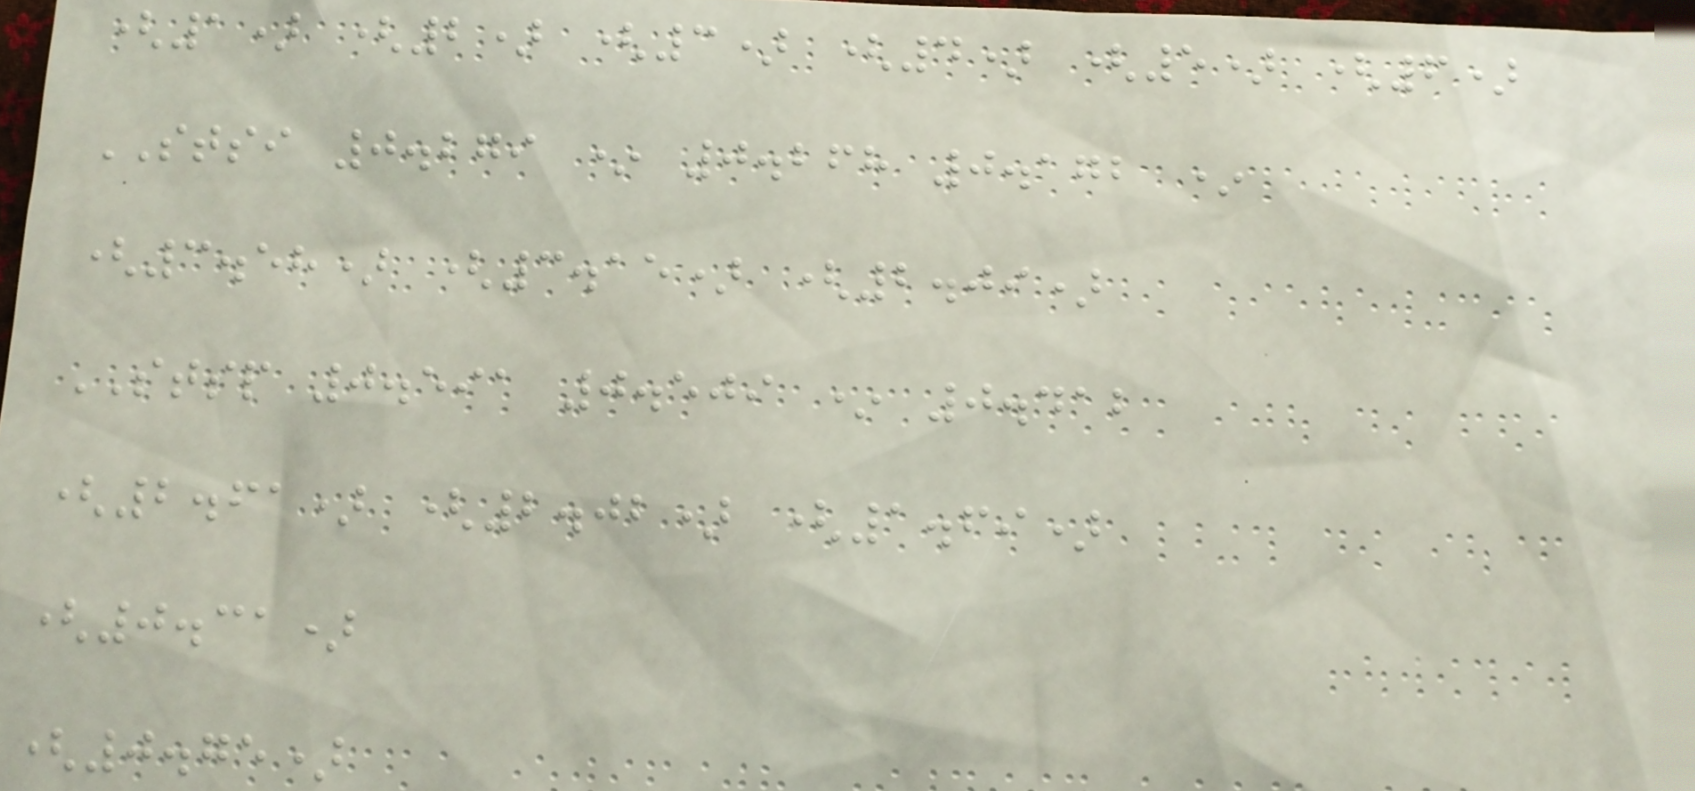(1) (2) (3) (4) (5) (6)
STSI 0.279 * 0.268 0.172 *
(3.58) (3.15) (2.09)
STSP 0.591 0.509 * 0.412
(2.61) (2.02) (1.69)
(0.31)
(0.75)
